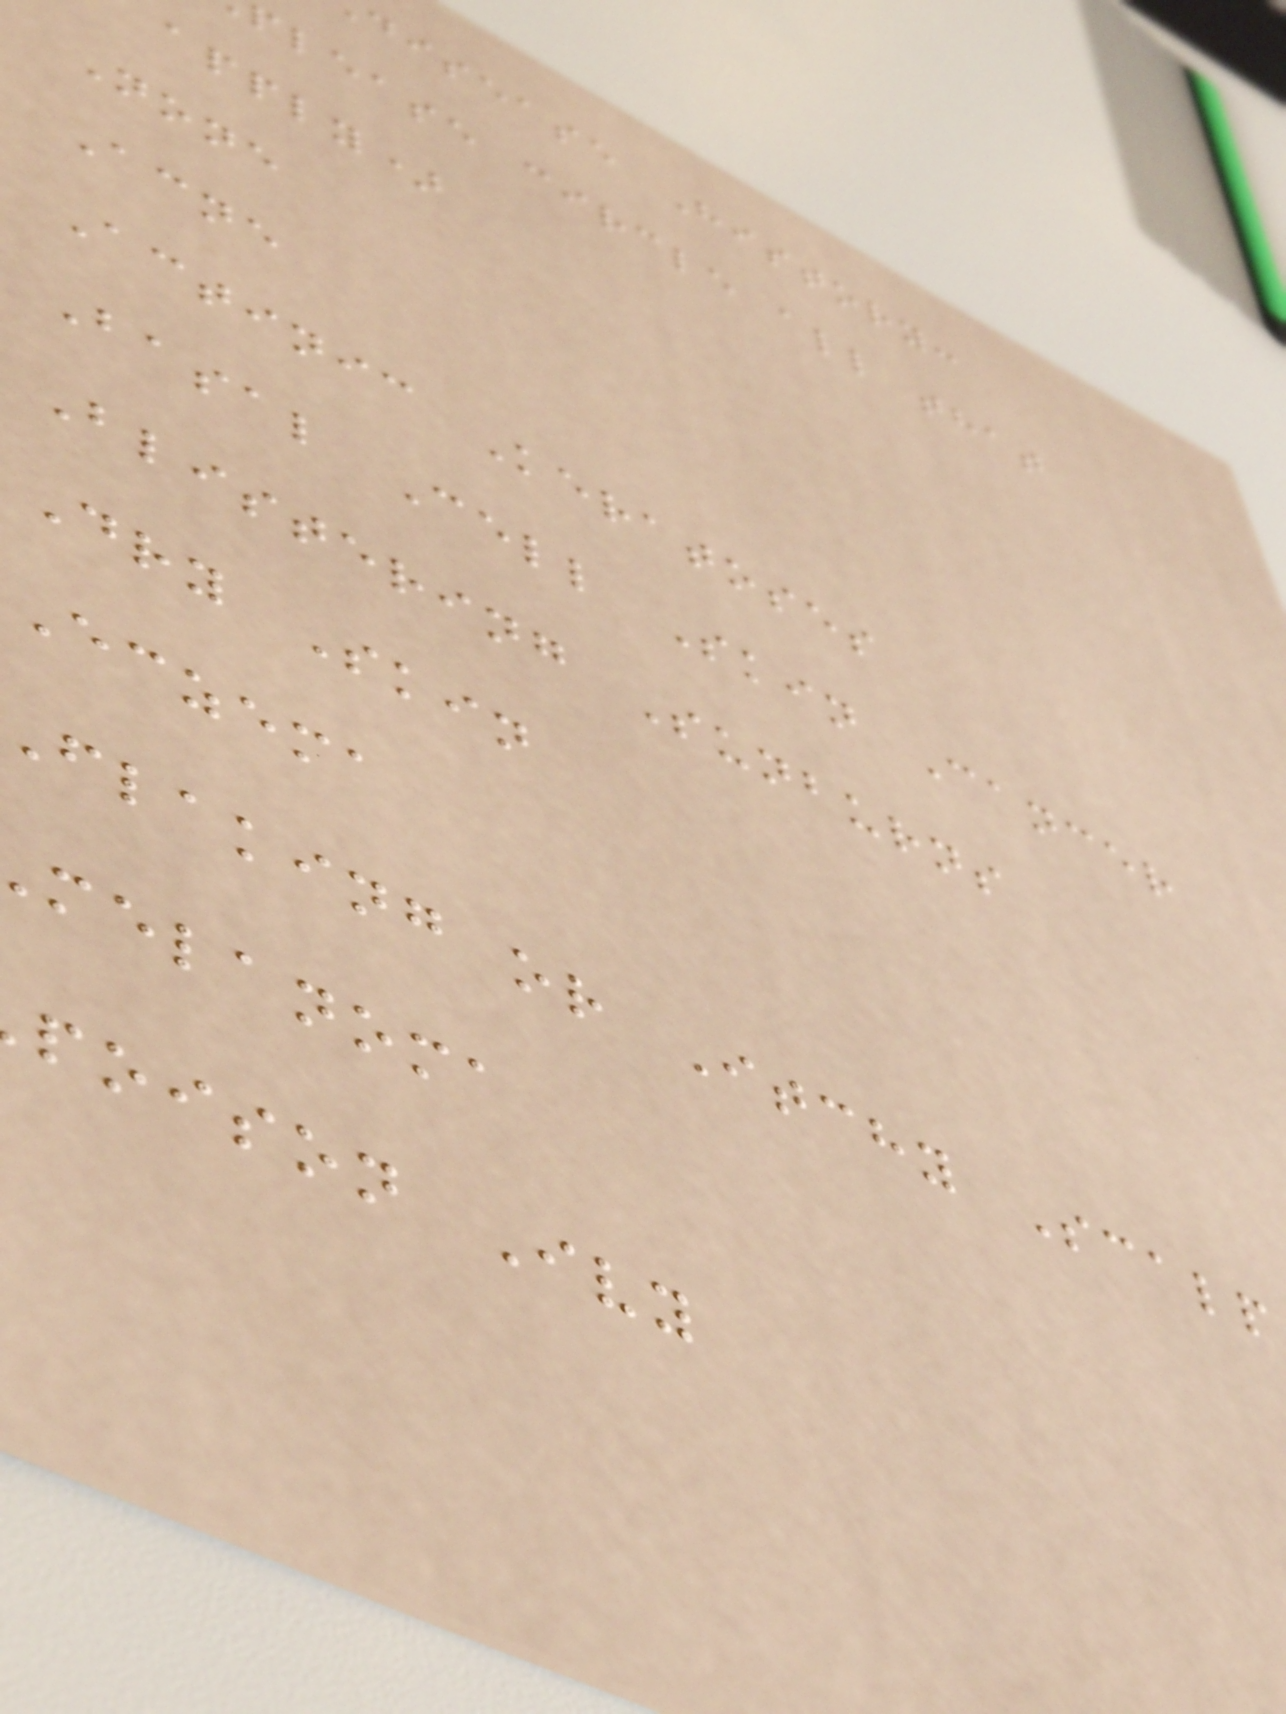disease History:
please circle all that
apply)
None
Acne
Actinic Keratoses
Basal Cell Skin Cancer
Blistering Sunburns
Dry Skin
Eczema
flaking or Itchy Scalp
melanoma
poison Ivy
